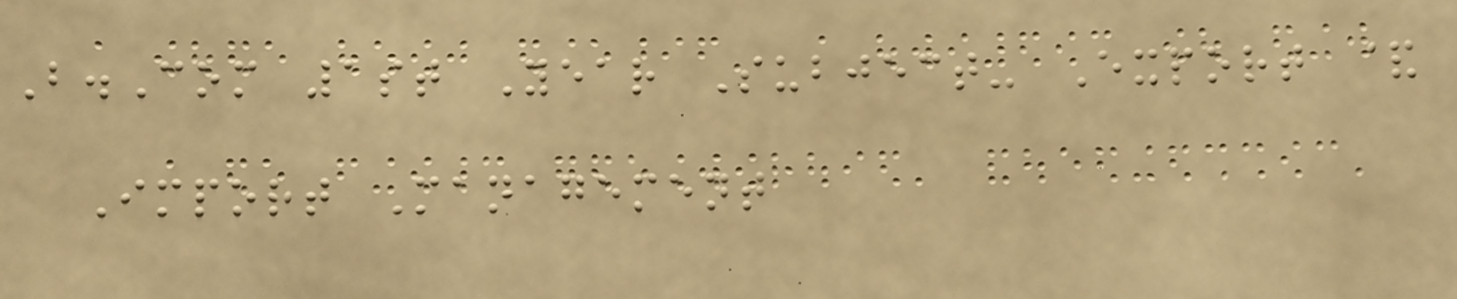B.Com 1st Year Subject- Export &
Import Management
